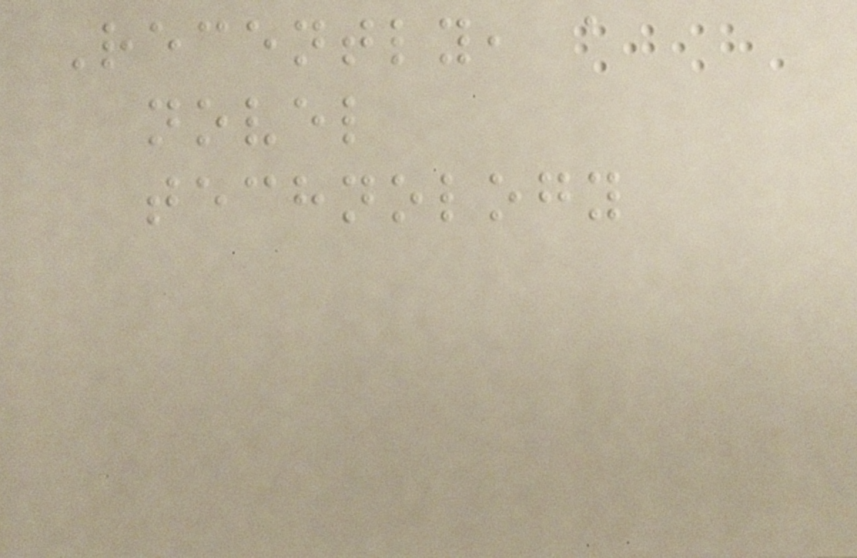Recently, a
novel
technology
